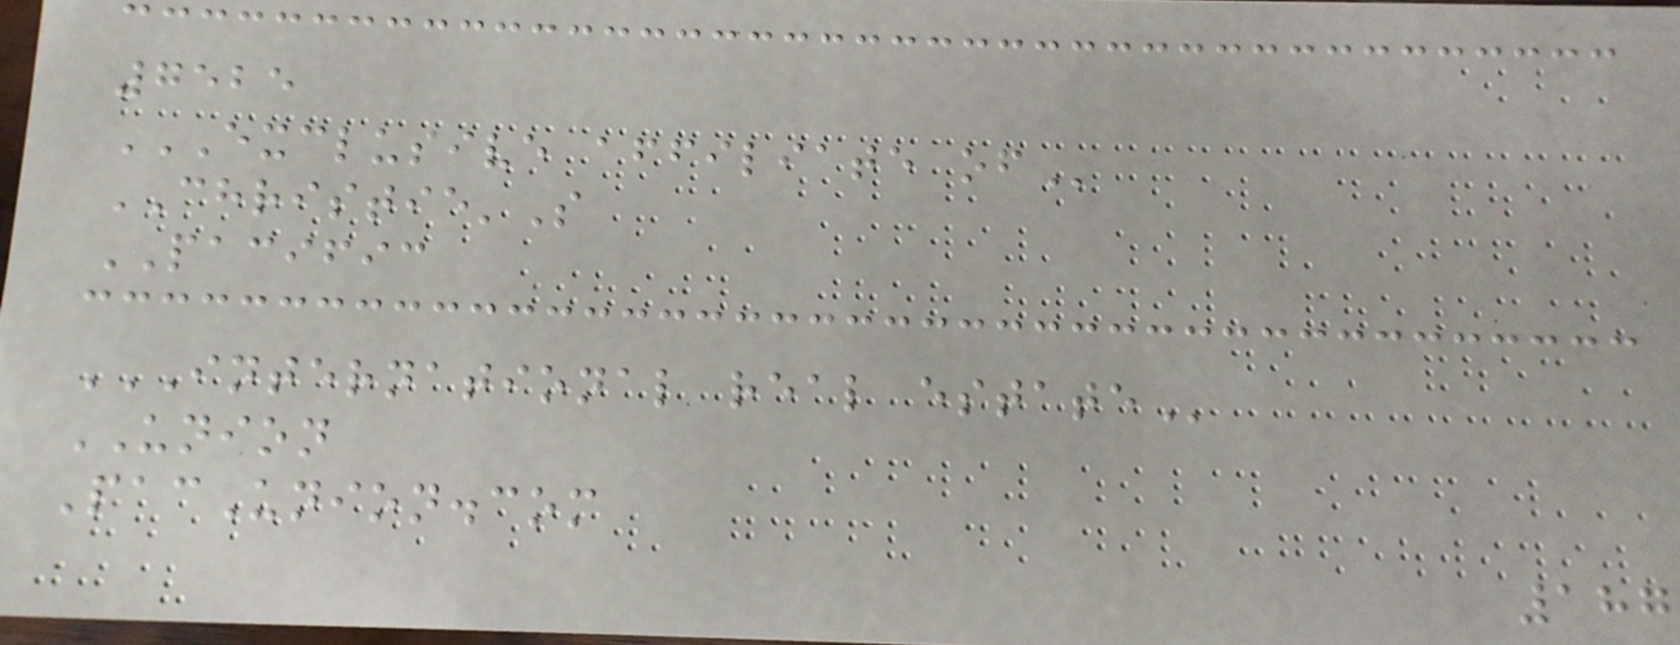7525
EXCLUSIVE AFFILIATE OF
CHRISTIE'S
PACIFIC
INTERNATIONAL REAL ESTATE
UNION
PacUnion.com
187
